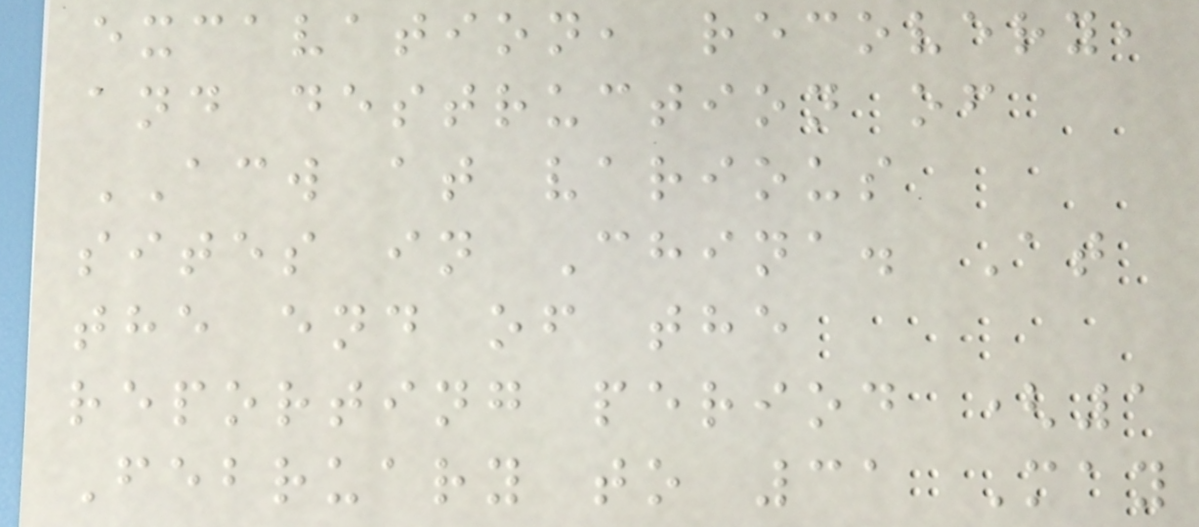excavation, recovery,
and destruction of
ACW at various
sites in China. At
the end of the
reporting period (1
February to 31 May
